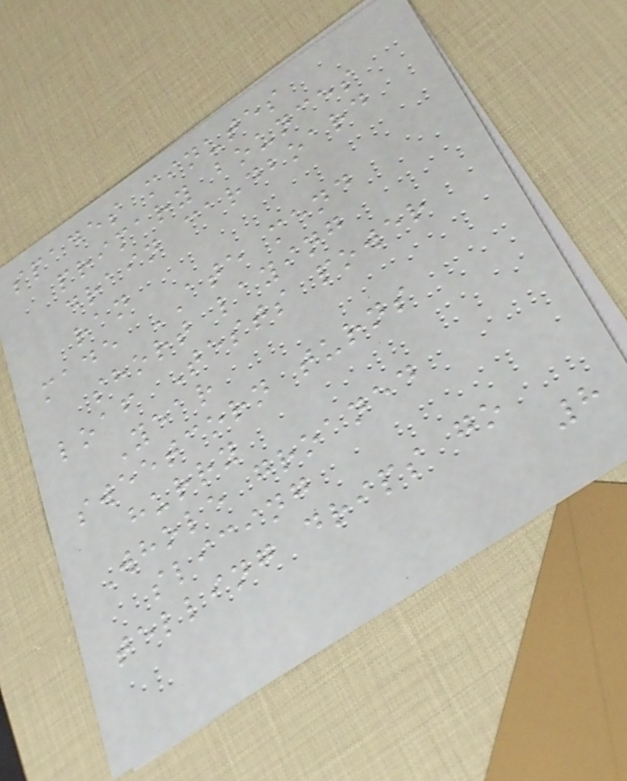spades minutes
primary bounces
drain cardboard
ran
made ATE mend
short laying
loaf Tests power
Year
sweetcorn turns
hurry
Whole groaned
slicing
telling drips go
8
